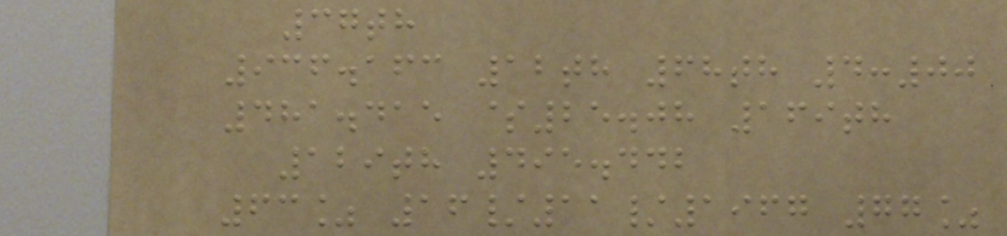37th
936.163 12th 68th 4:00
481.415 $25.08 169th
129th 495.442
63% 16/11/1967 77%
